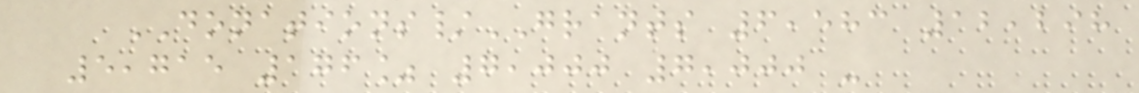DONATIONS/GRANTS 6,583 12,298
5,715 176% 7,000 7,000 -
